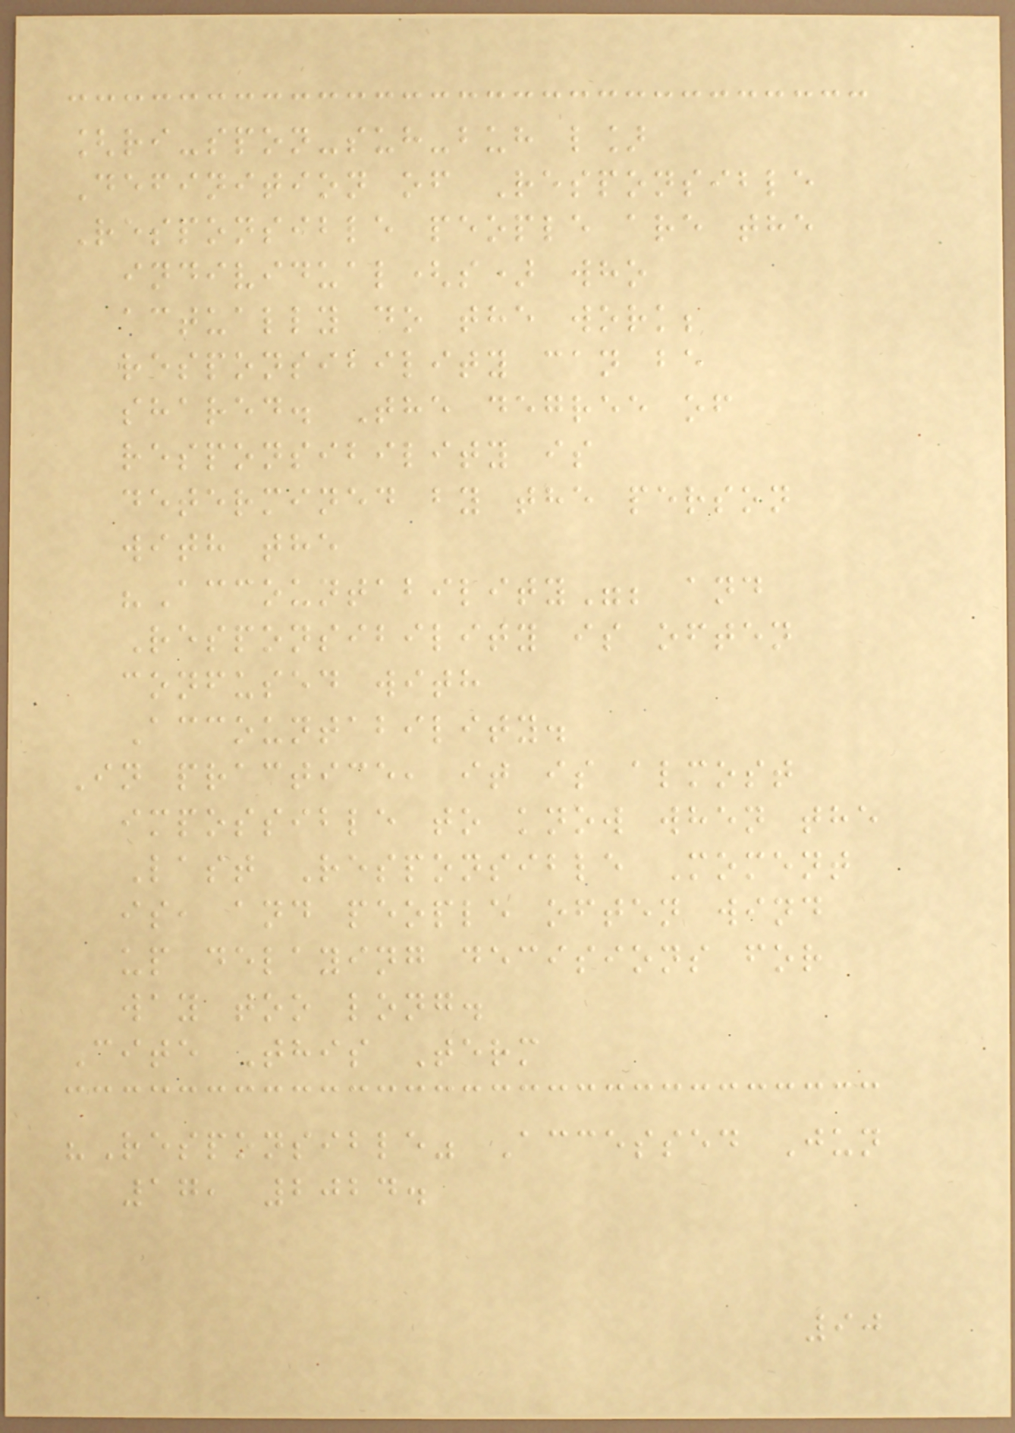[ri-spon-suh-buh l]
Definition of Responsible
Responsible people are the
individual(s) who
actually do the work;
responsibility can be
shared. The degree of
responsibility is
determined by the person
with the
"Accountability"; and
Responsibility is often
confused with
Accountability.
In practice, it is almost
impossible to know when the
Last Responsible Moment
is, and people often wind
up delaying decisions for
way too long.
Cite This Term
"Responsible" Accessed Jun
17, 2024.
90
